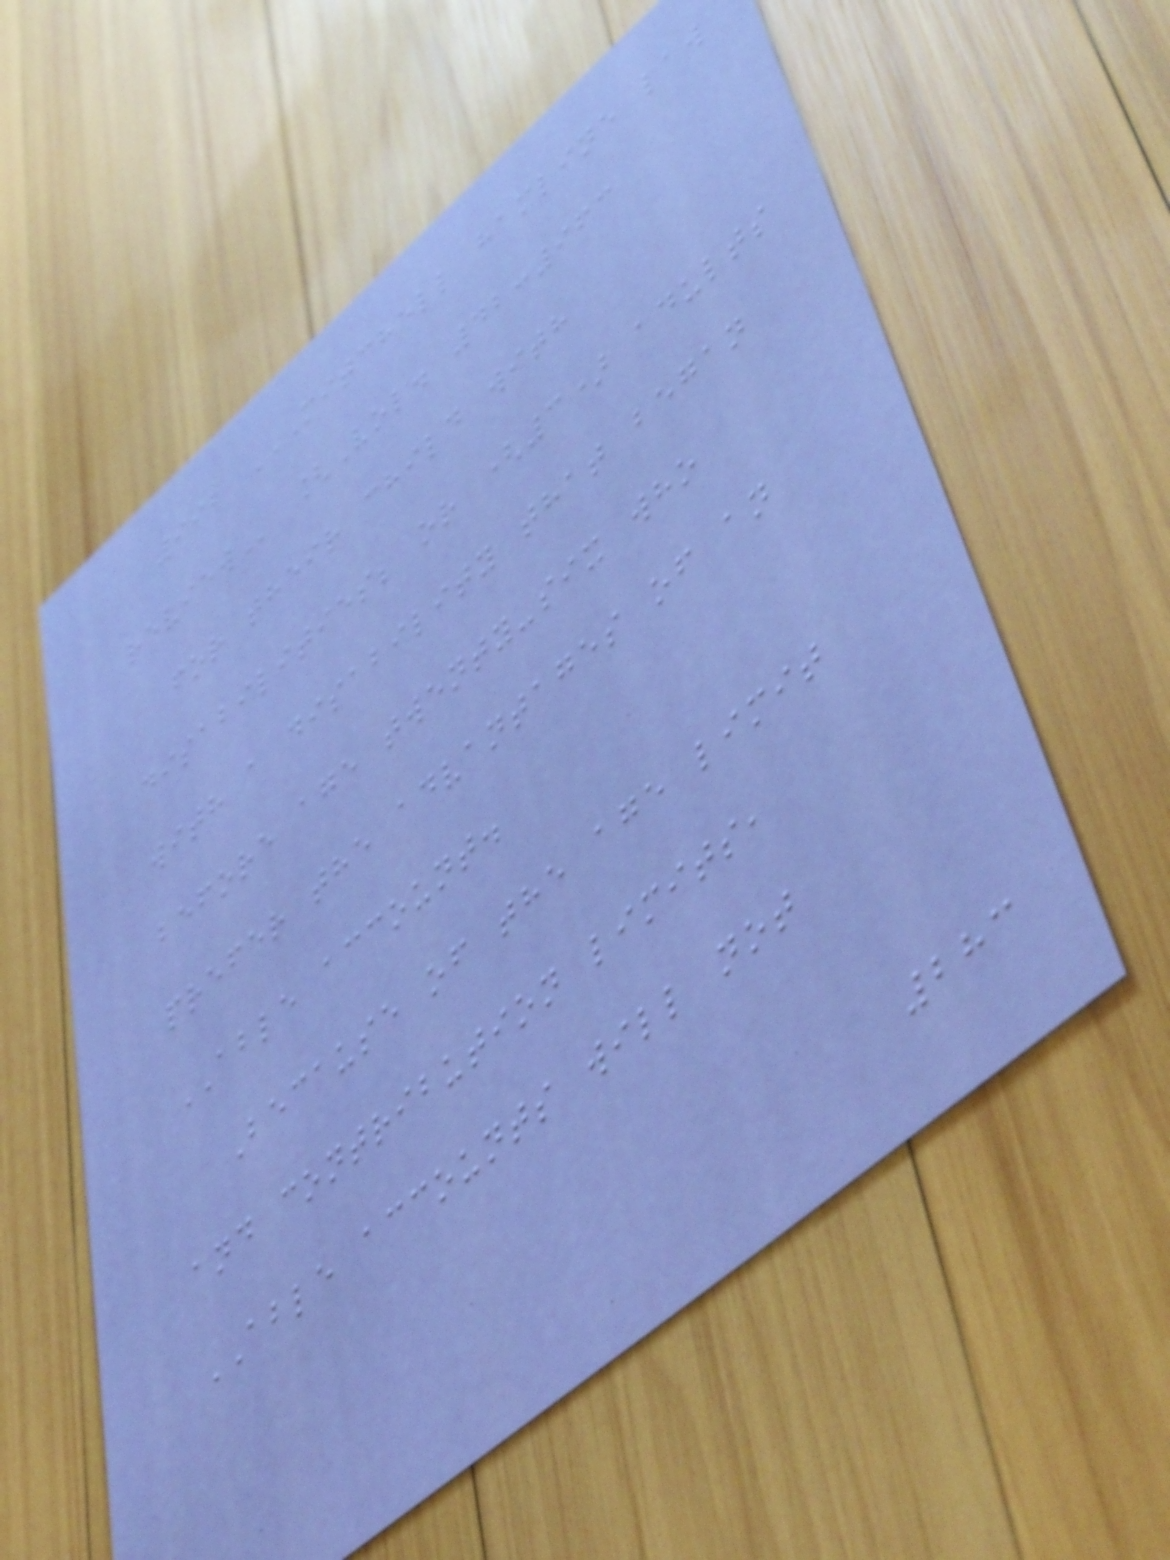992 MITCHELL HAMLINE LAW
REVIEW [Vol. 42:963
for their child with
disabilities; or (3) adults
with a disability that began
before age twenty-six who
prefer the advantages of an
ABLE account.
Because of the age limit
and contribution limits,
ABLE accounts will not
283
